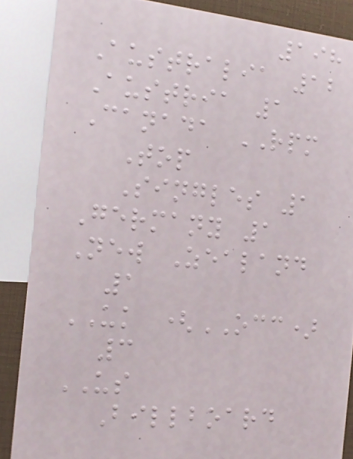198
Australia 12
Austria 1
Canada RPM
Top
Singles 1
Germany 1
New Zealand
1
UK (OCC)
3
US
Billboard
